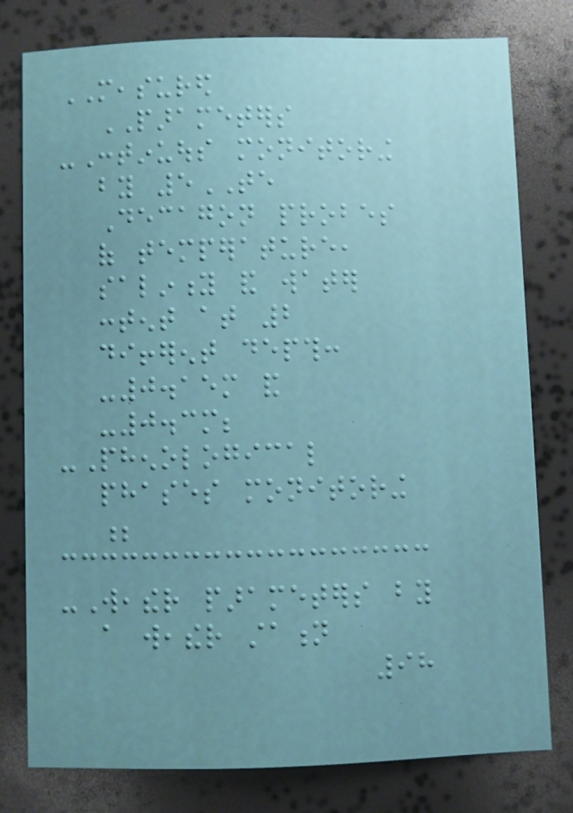MEASURED
PARAMETERS
-Continuous monitoring
by 5TE
Decagon probes
of temperature,
salinity and water
content at 2
different depth:
-0.15m and
-0.3m;
-Phenological
phases monitoring
;
-Weather parameters by
a weather station
98
